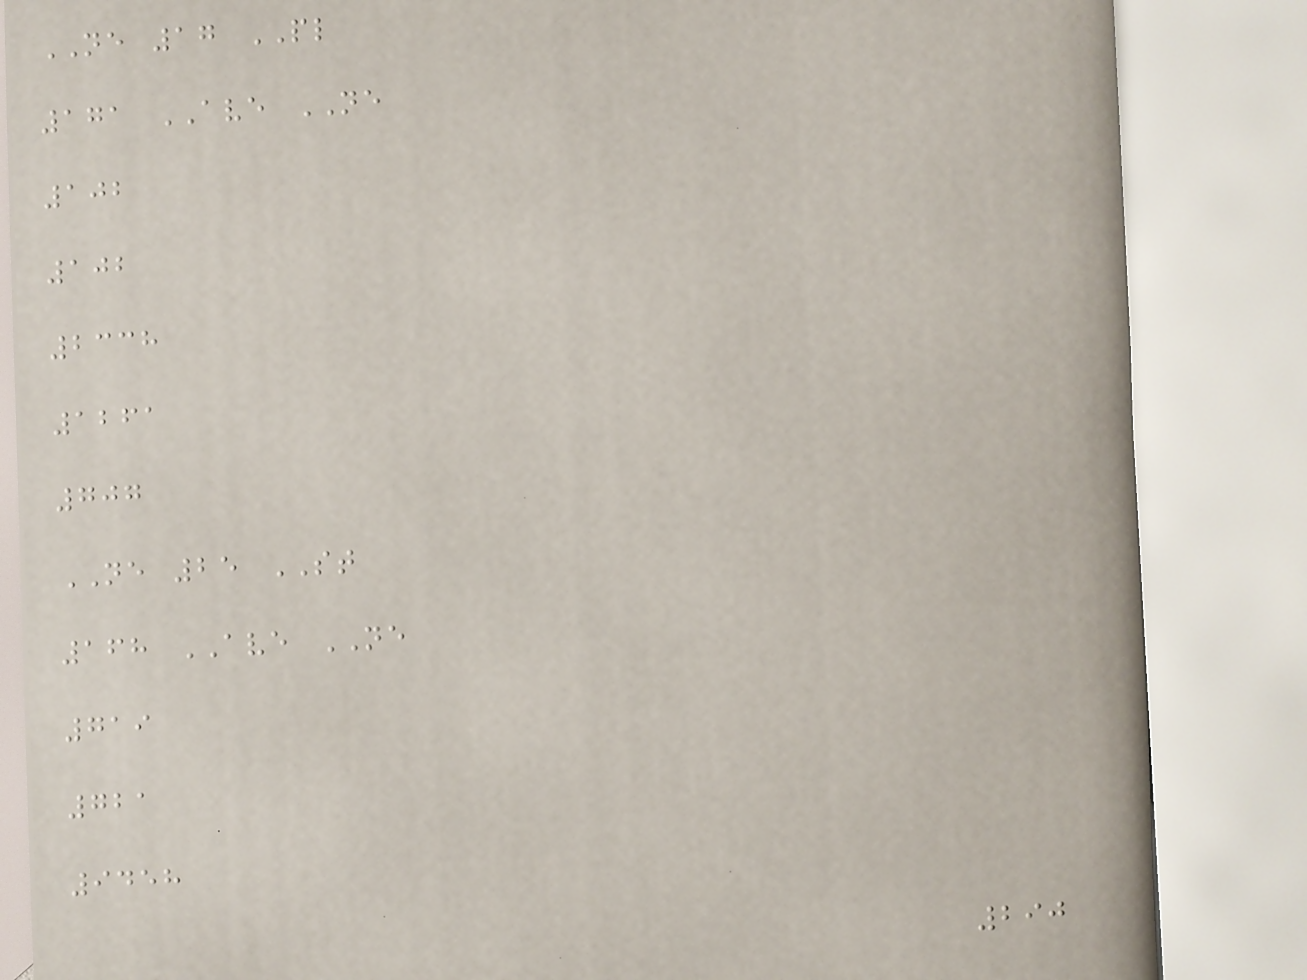NE 17 PL
171 AVE NE
102
102
2338
1261
707
NE 25 ST
168 AVE NE
719
721
9458
290
